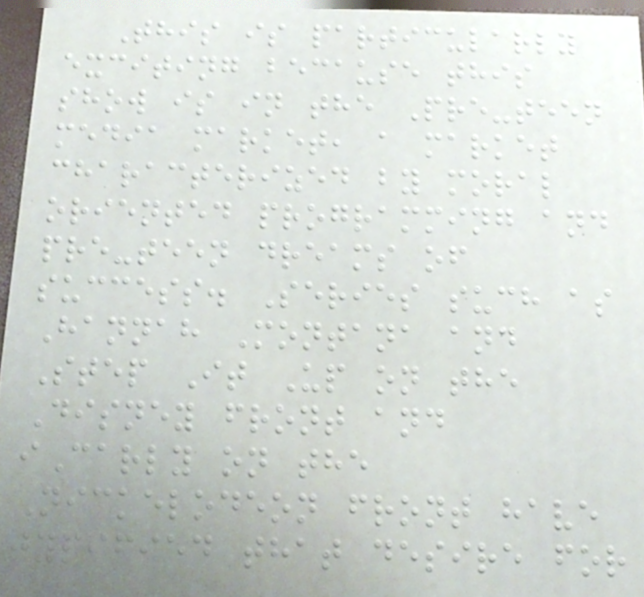This is particularly
exciting because this
show is in the Pre-teen
media market, a market
characterized by moral
oriented programming and
pre-teen dreams of
success. Series such as
Hannah Montana and
Step It Up on the
Disney front and
iCarly on the
Nickelodeon front have
typified that desire for
